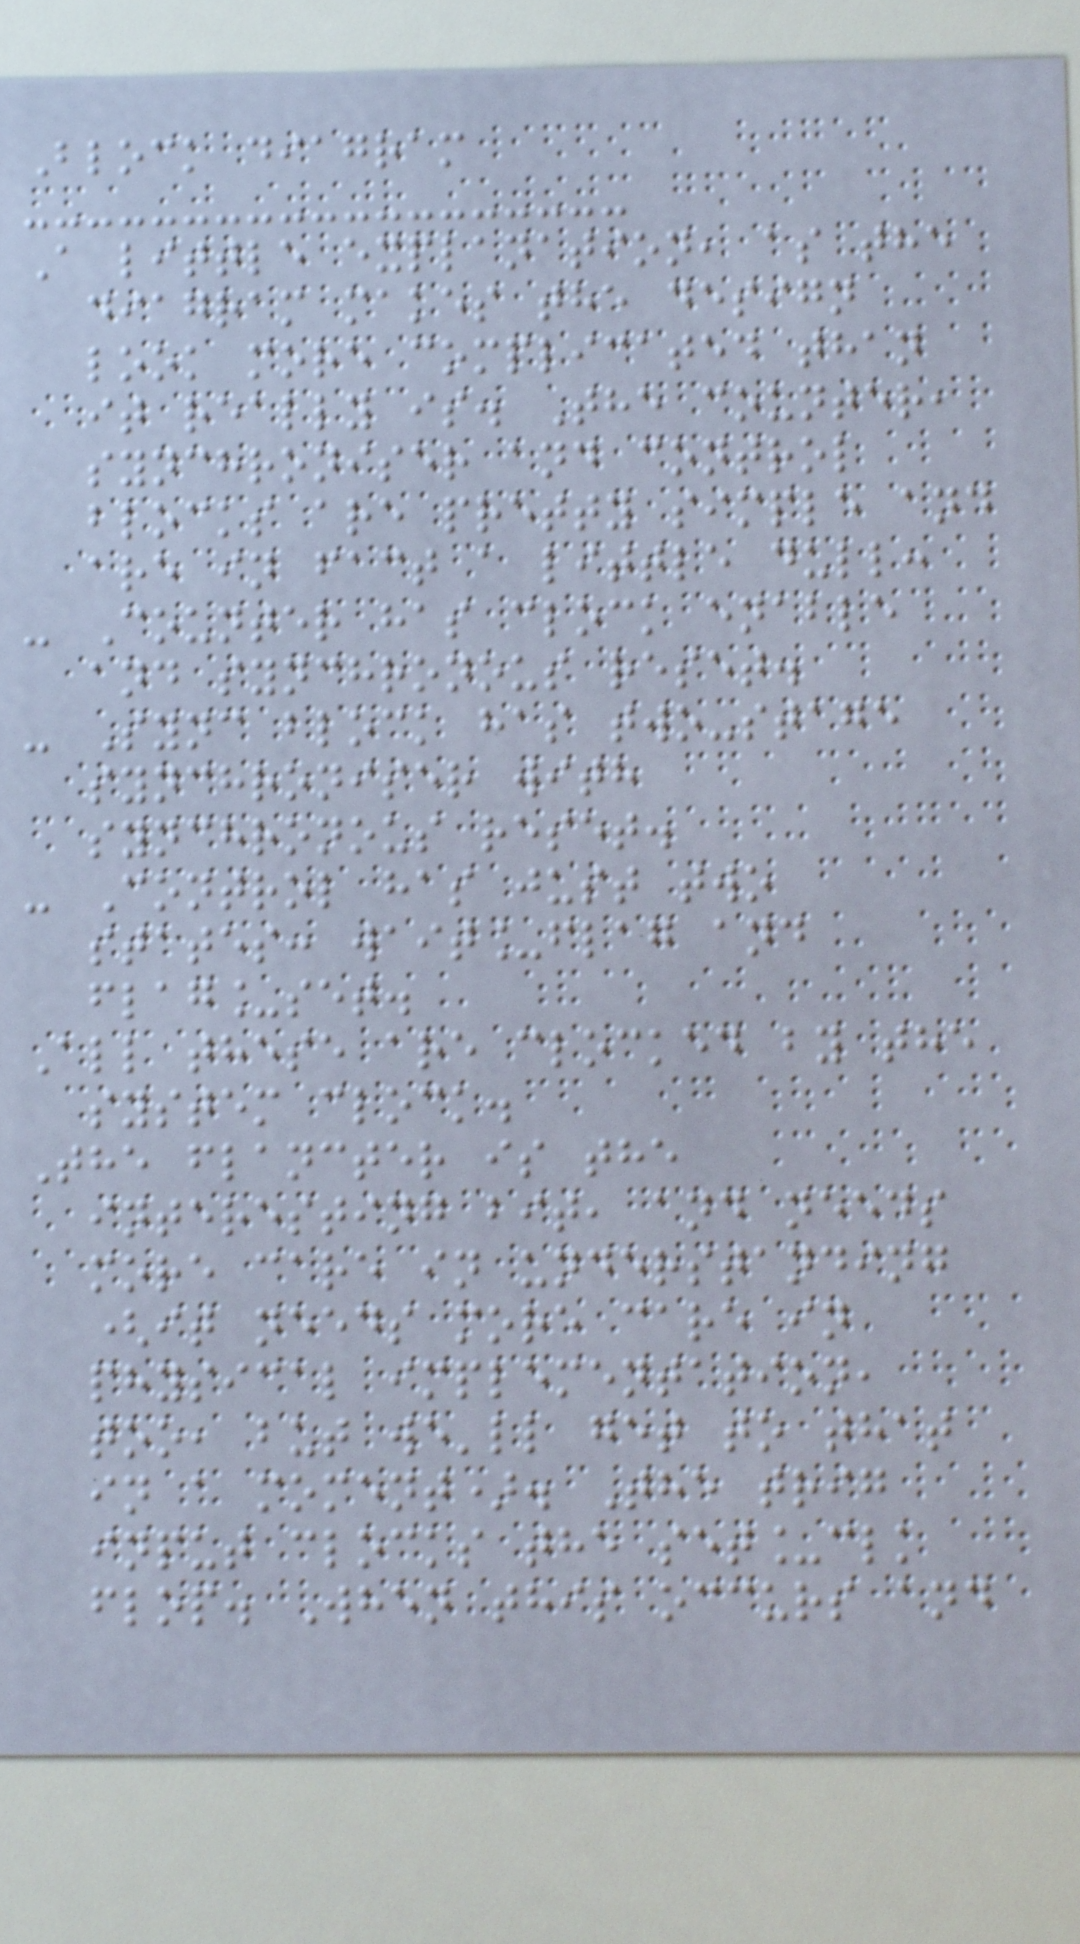Block diagram
A little explanation, as the
diagram makes the design
look more complicated than
it really is. The counter,
synchroniser and control
blocks are pretty simple and
are in fact a little dull:
- Counter has clock enable
and synchronous reset.
- Sync block has two-stage
synchroniser with
synchronous reset.
- Control has just two
states: wait_flag and
flag_set.
All these are clocked by the
system clock.
The flancter is the
interesting bit, and needs
more care in understanding
(it needs more care in
physical implementation,
too, but we'll get to that
in a moment). The trig
input clocks the set_clk
flop. When this occurs and
